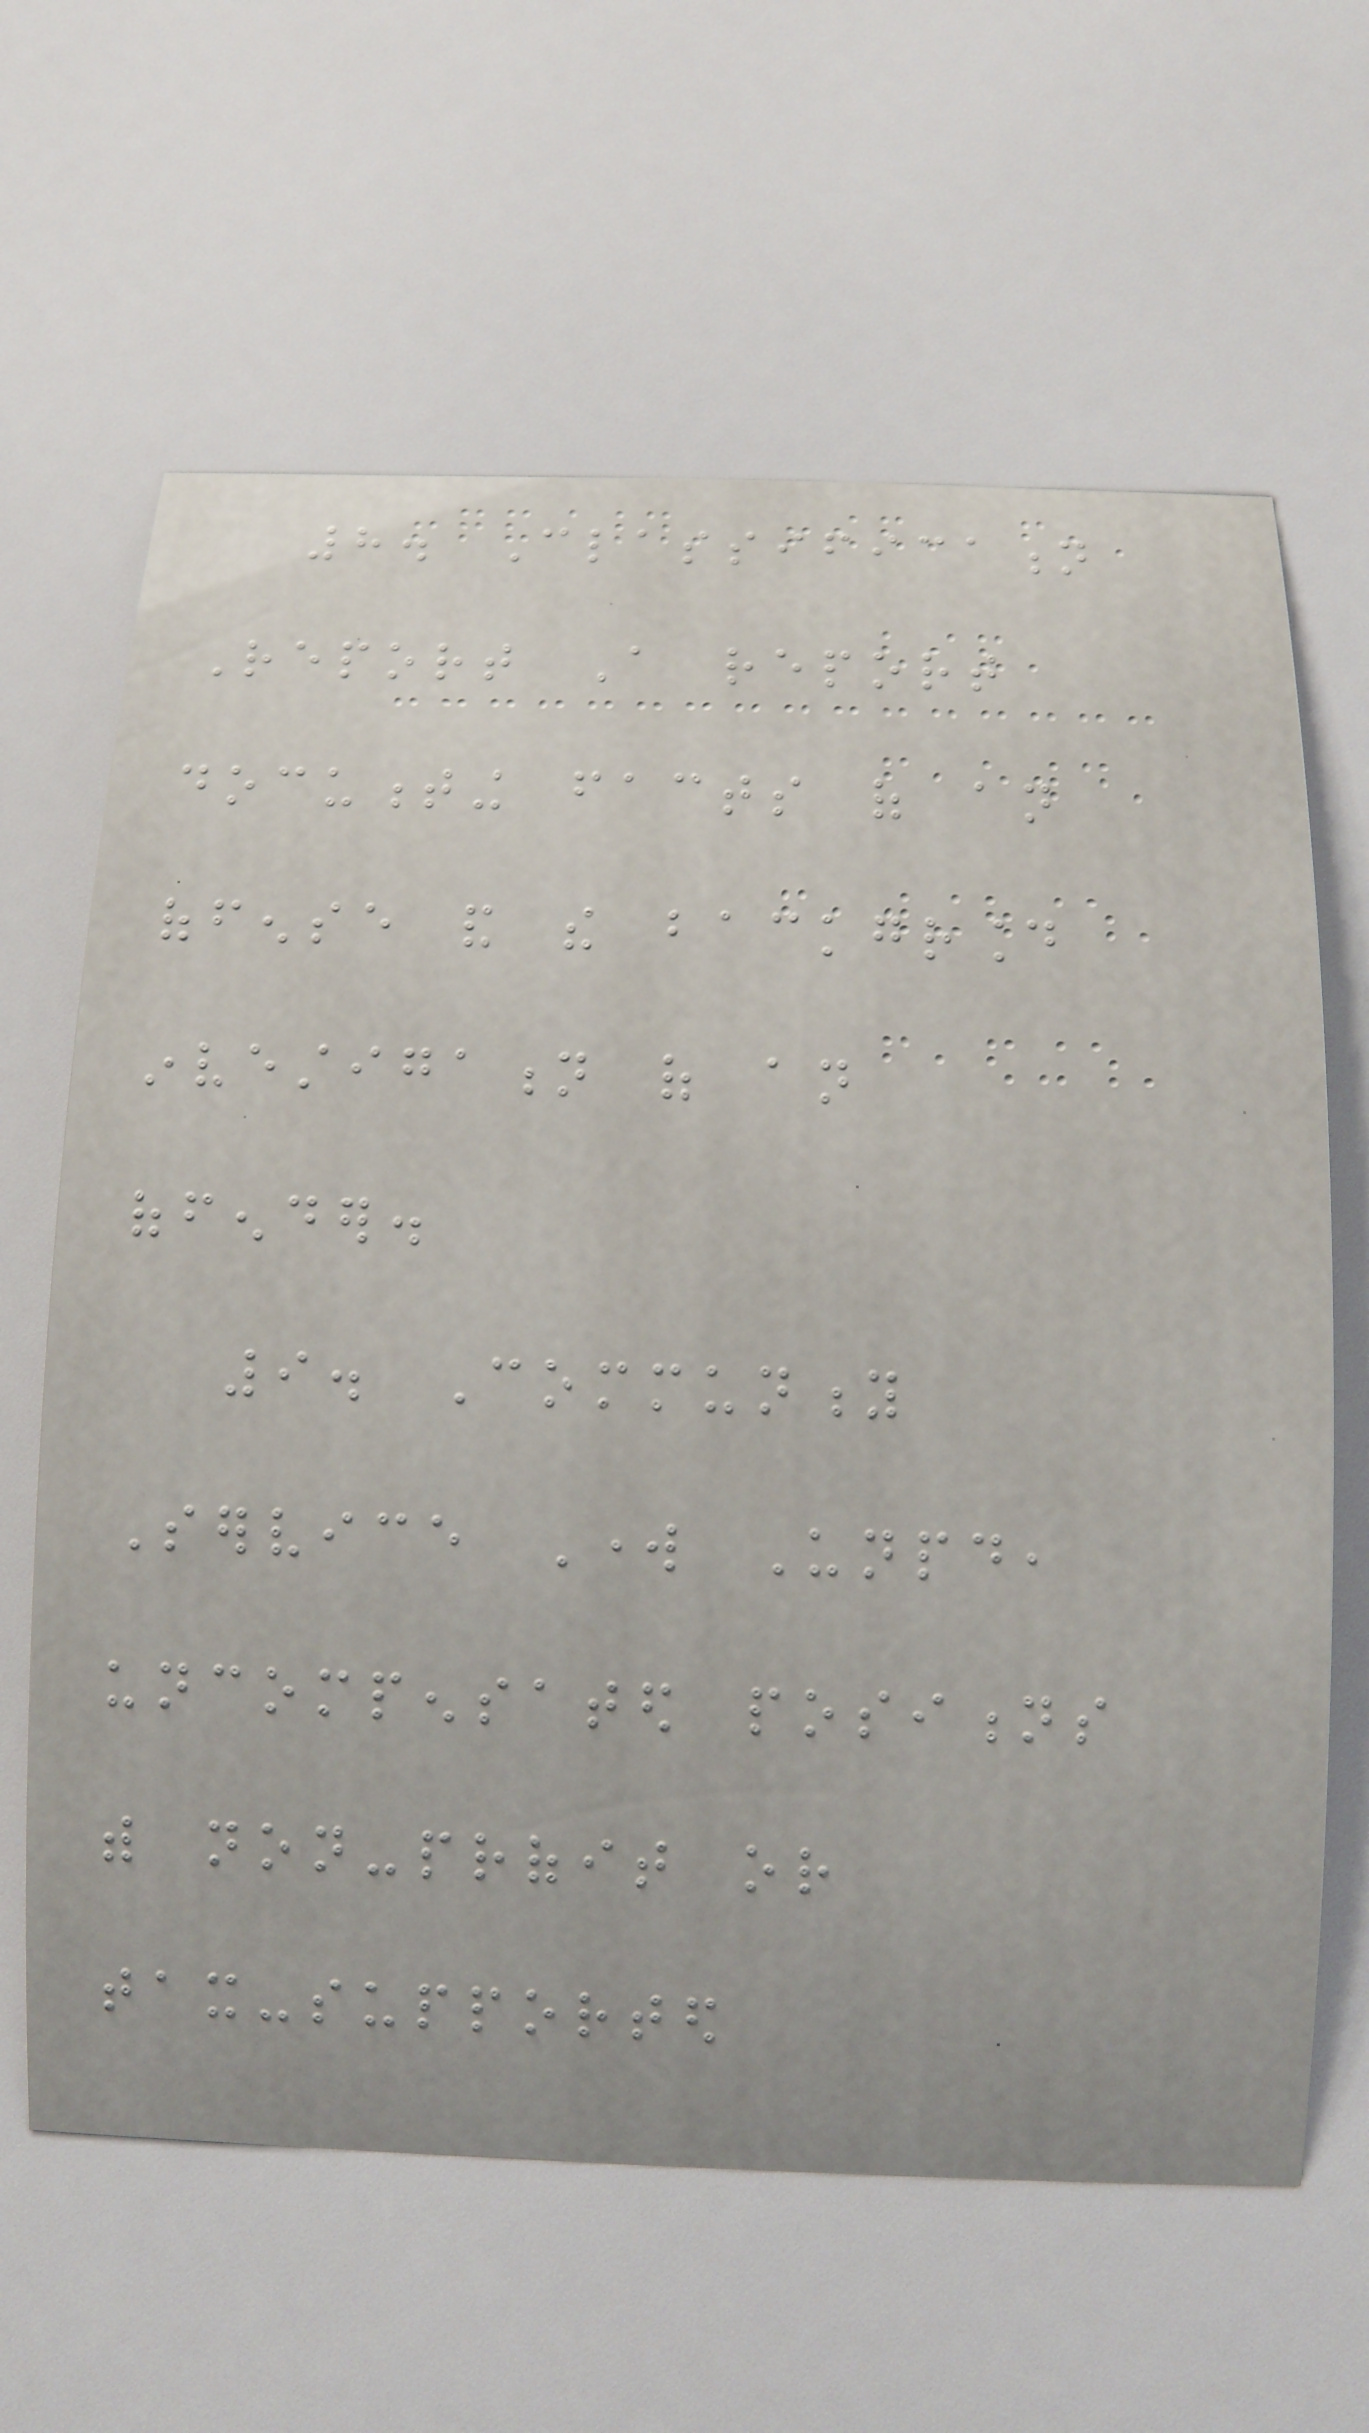8. Classification
Report A report
documenting facts of an
offense and the background
investigation of an
offender.
9. Community
Service Work Unpaid,
uncompensated positions
with non-profit or
tax-supported
